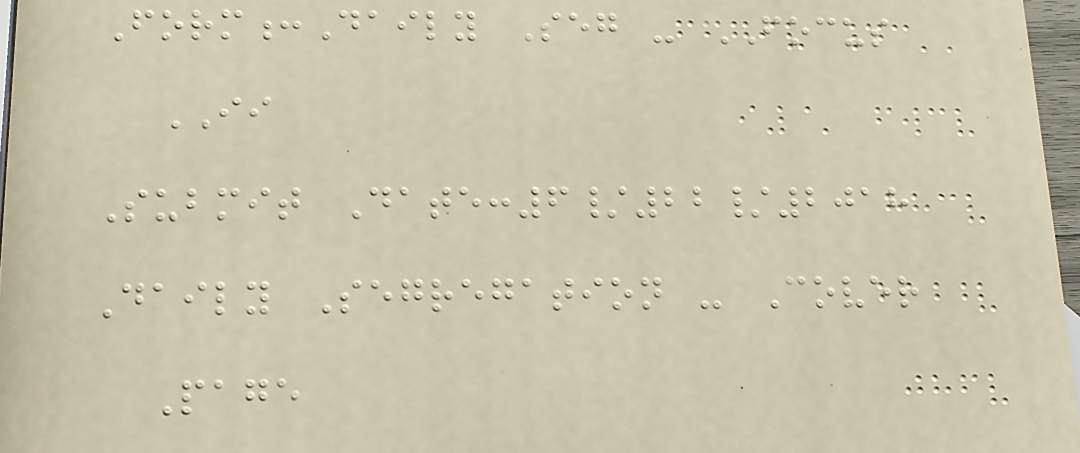Form:Daily Seg - FOCUS
II
Submit Date:6/22/2018
Daily Segregation - Cover
Page
